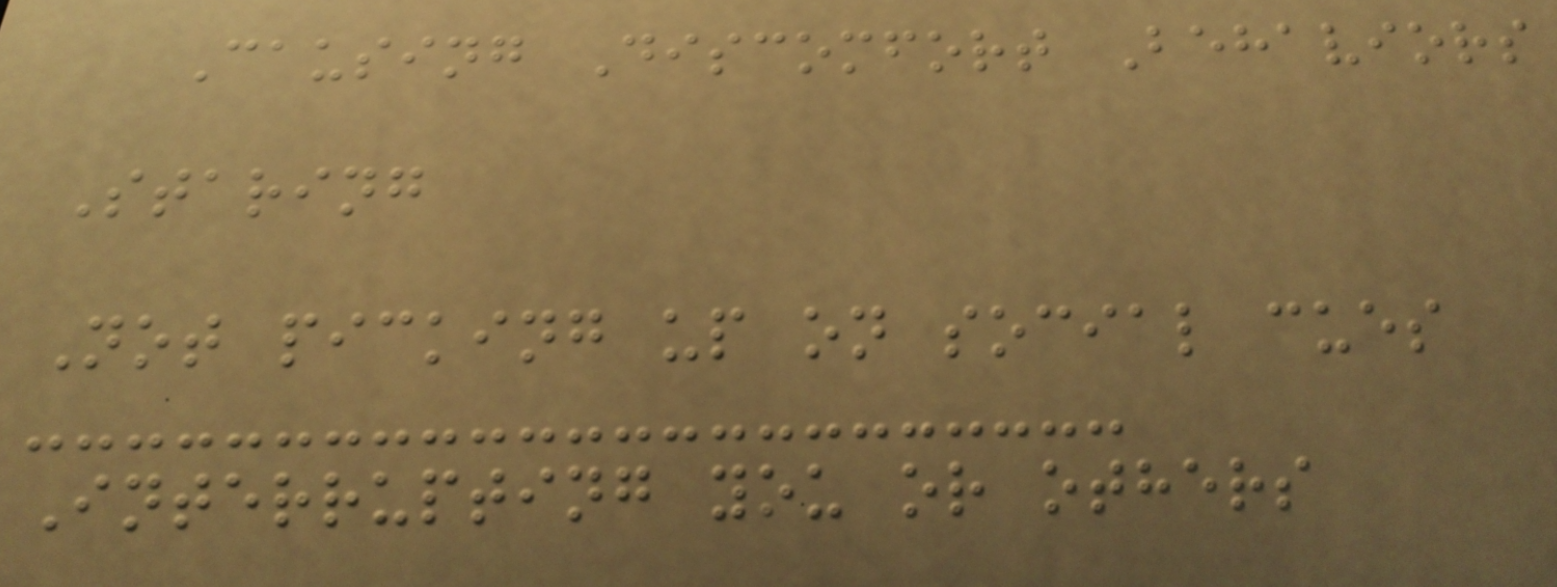Causing Discomfort Behaviors
Staring
Not picking up on social cues
Interrupting you or others
